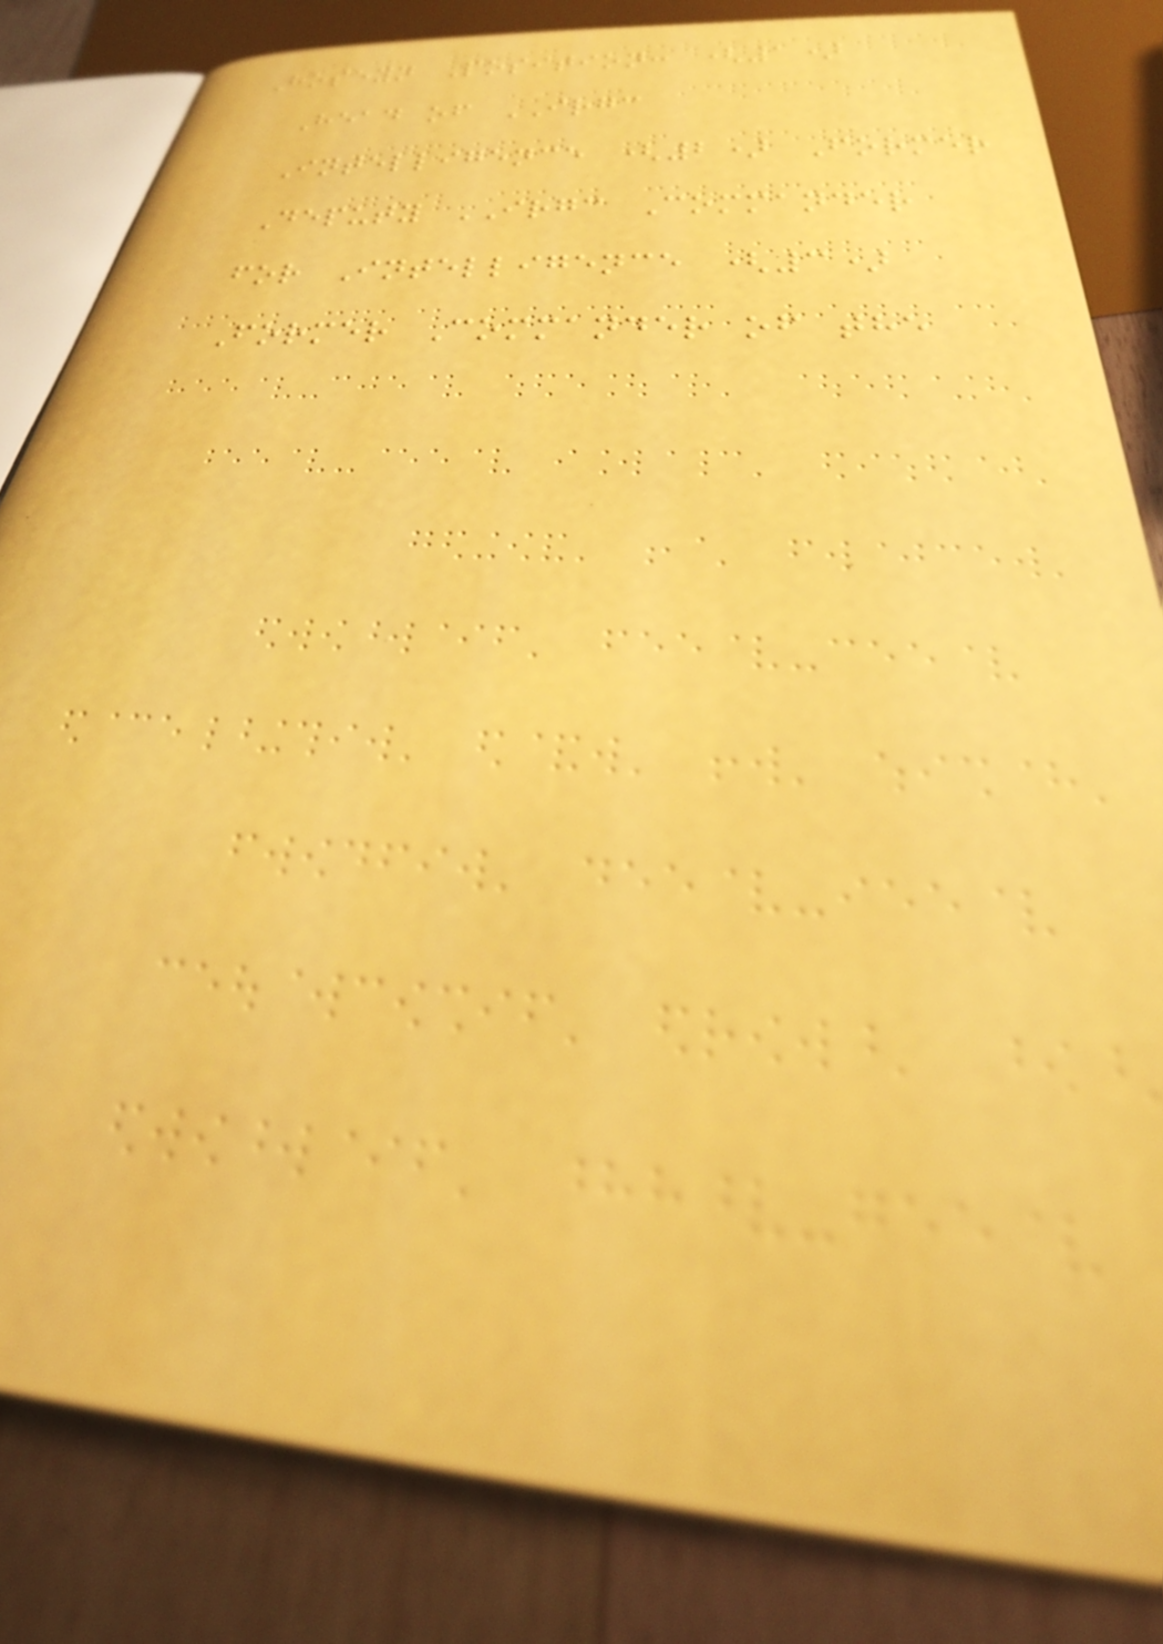Hoseyn Position: (1)
Head of IRGC
Intelligence (2) Former
Deputy IRGC Commander
for Intelligence (3)
Former Commander of the
